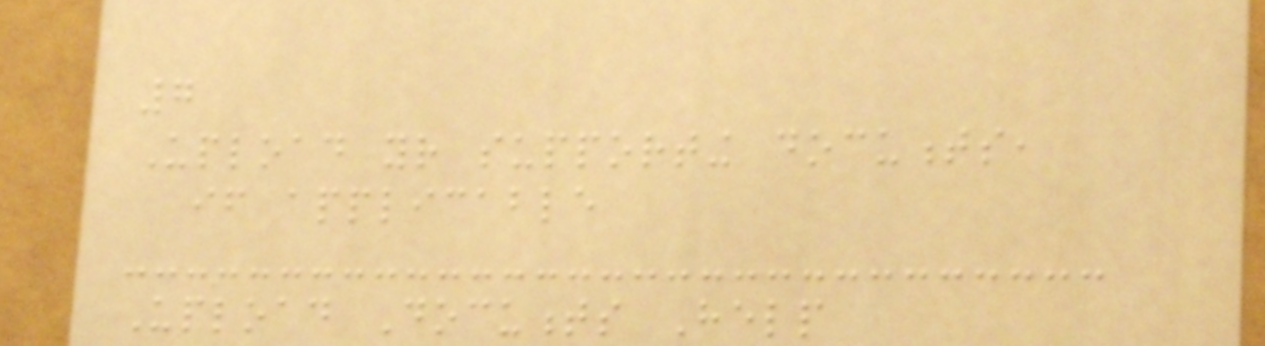7
Upload your supporting documents,
if applicable
Upload Documents Help
